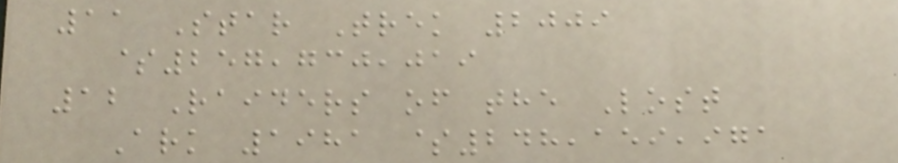11 Star Trek 2009
$257,730,019
12 Raiders of the Lost
Ark 1981 $248,159,971
